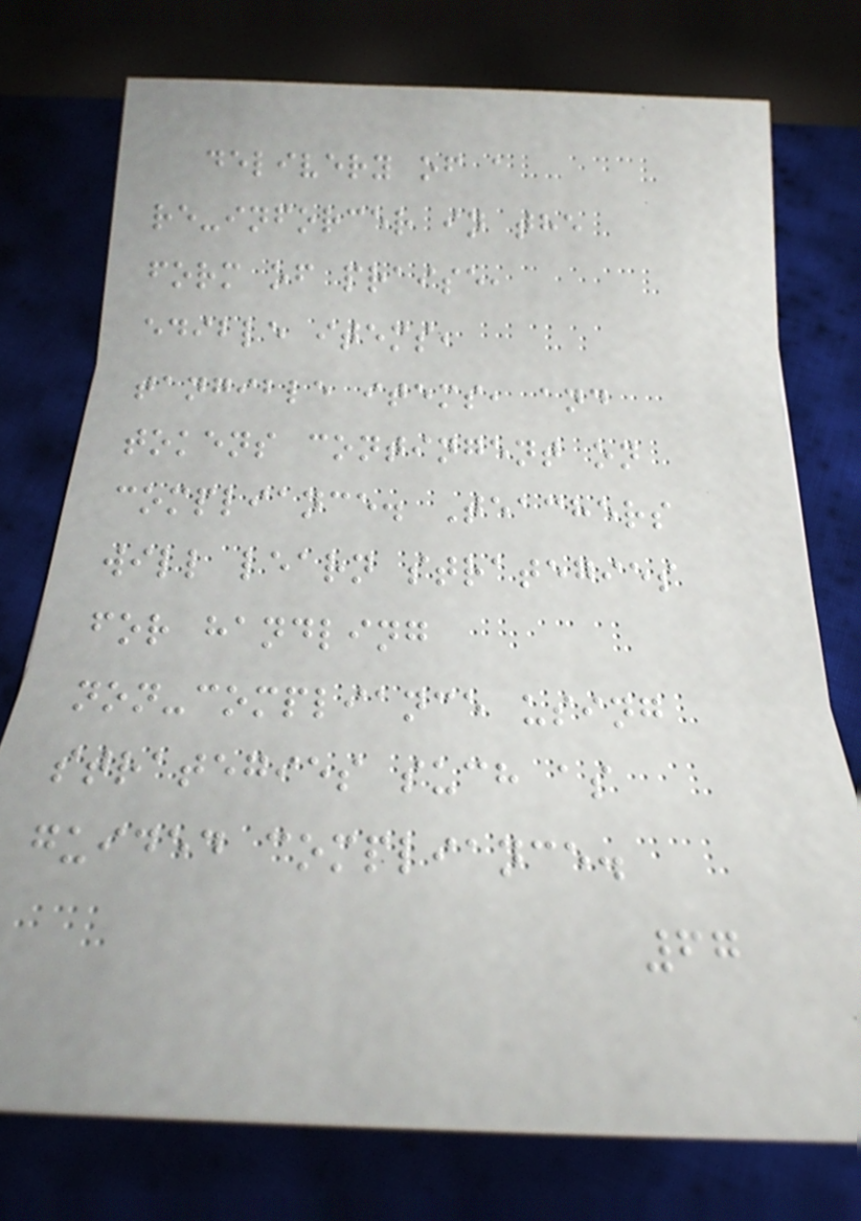delivery of a
re-inforcer in the
form of praise,
edible items,
tangible items, and
tokens contingent on
compliance. Teachers
will learn strategies
for handling
non-compliance using
strategies such as
guided compliance.
67
